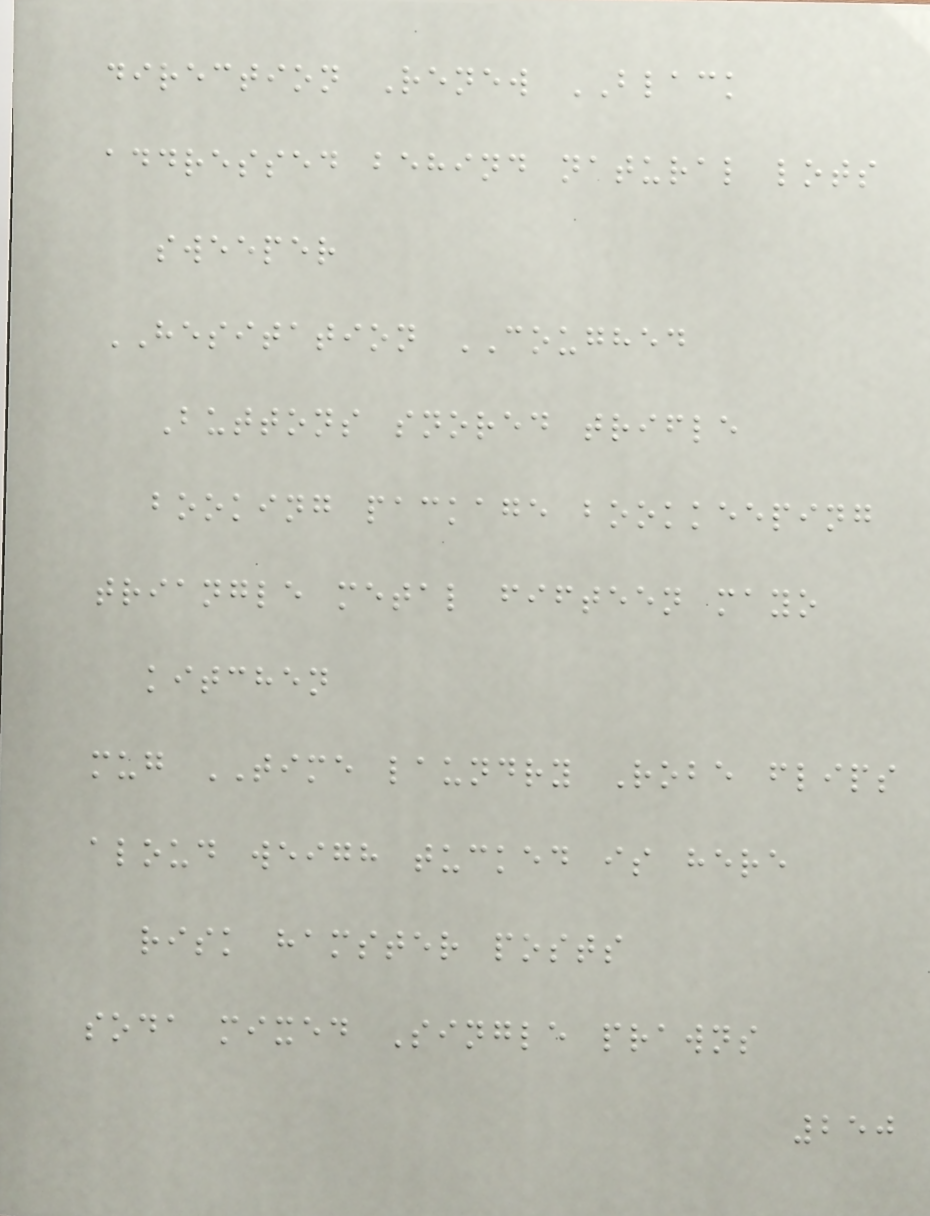direction Renew BLACK
addressed behind natural lots
sweeper
HESITATION COUGHED
Buttons snored trifle
booking package bookkeeping
triangle metal fifteen mayo
kitchen
mug TIME laundry Robe flips
aloud weigh tucked is here
risk hamster posts
soda mixed Single prawns
250
